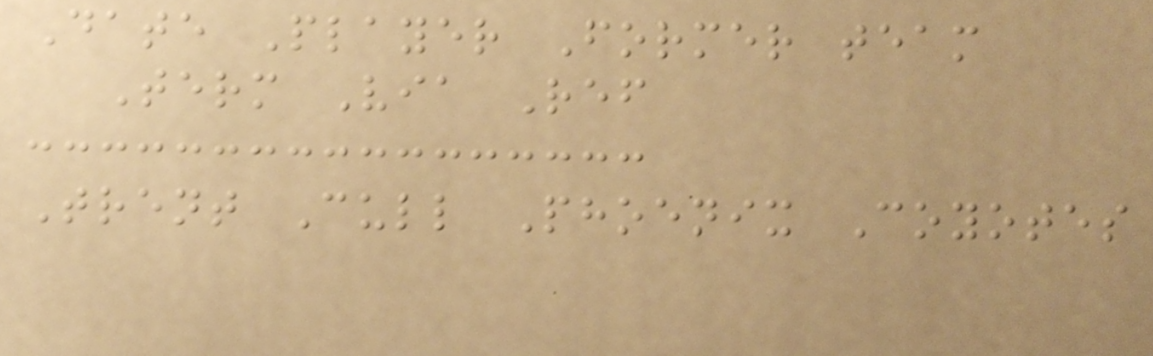Date Player Former team
Term Via Ref
Trent Cull Phoenix Coyotes
